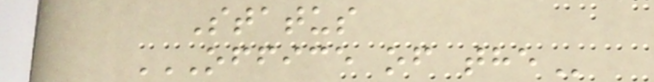Status
OFFICE OF THE
